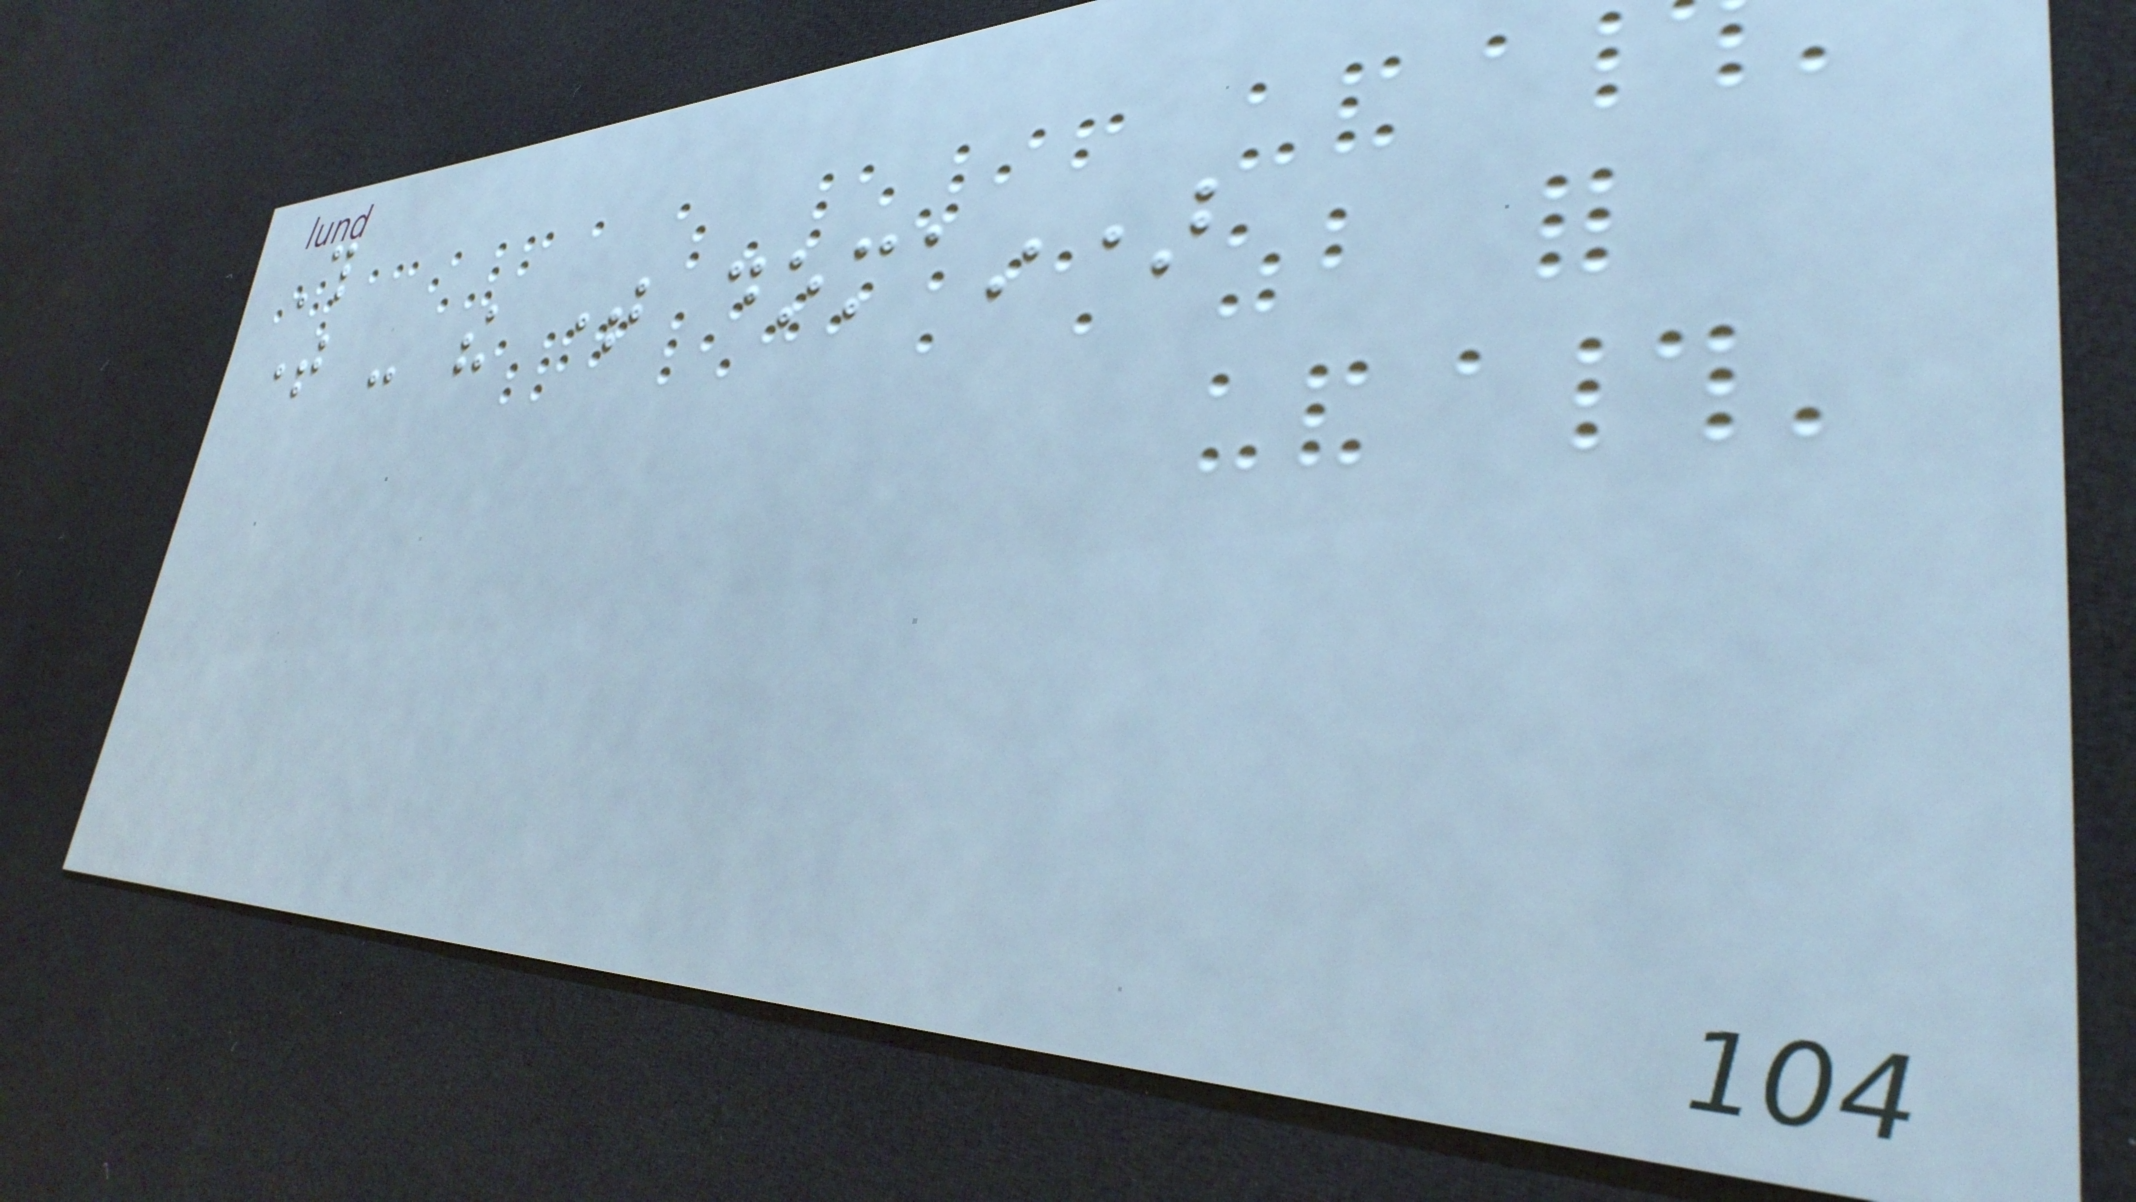This
time - the time domain)
